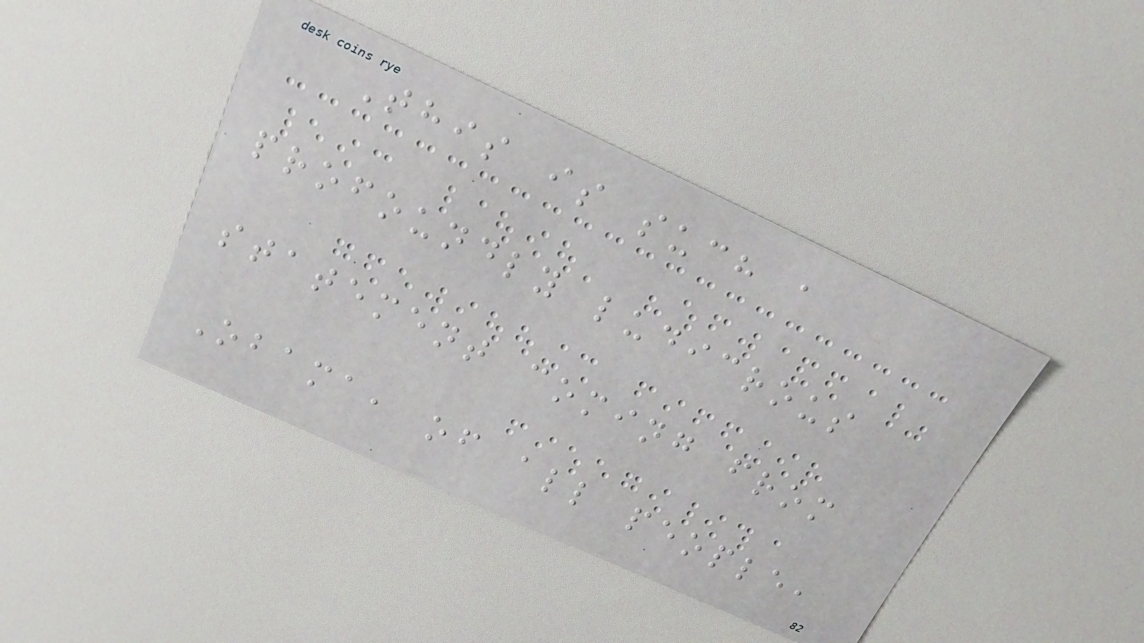This is such a
profoundly ludicrous
statement coming from
Obama, of all people,
